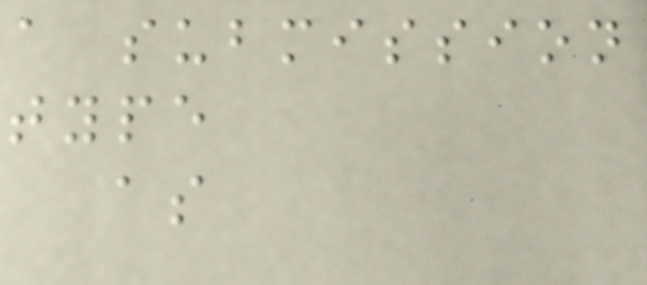a submission
type
as
